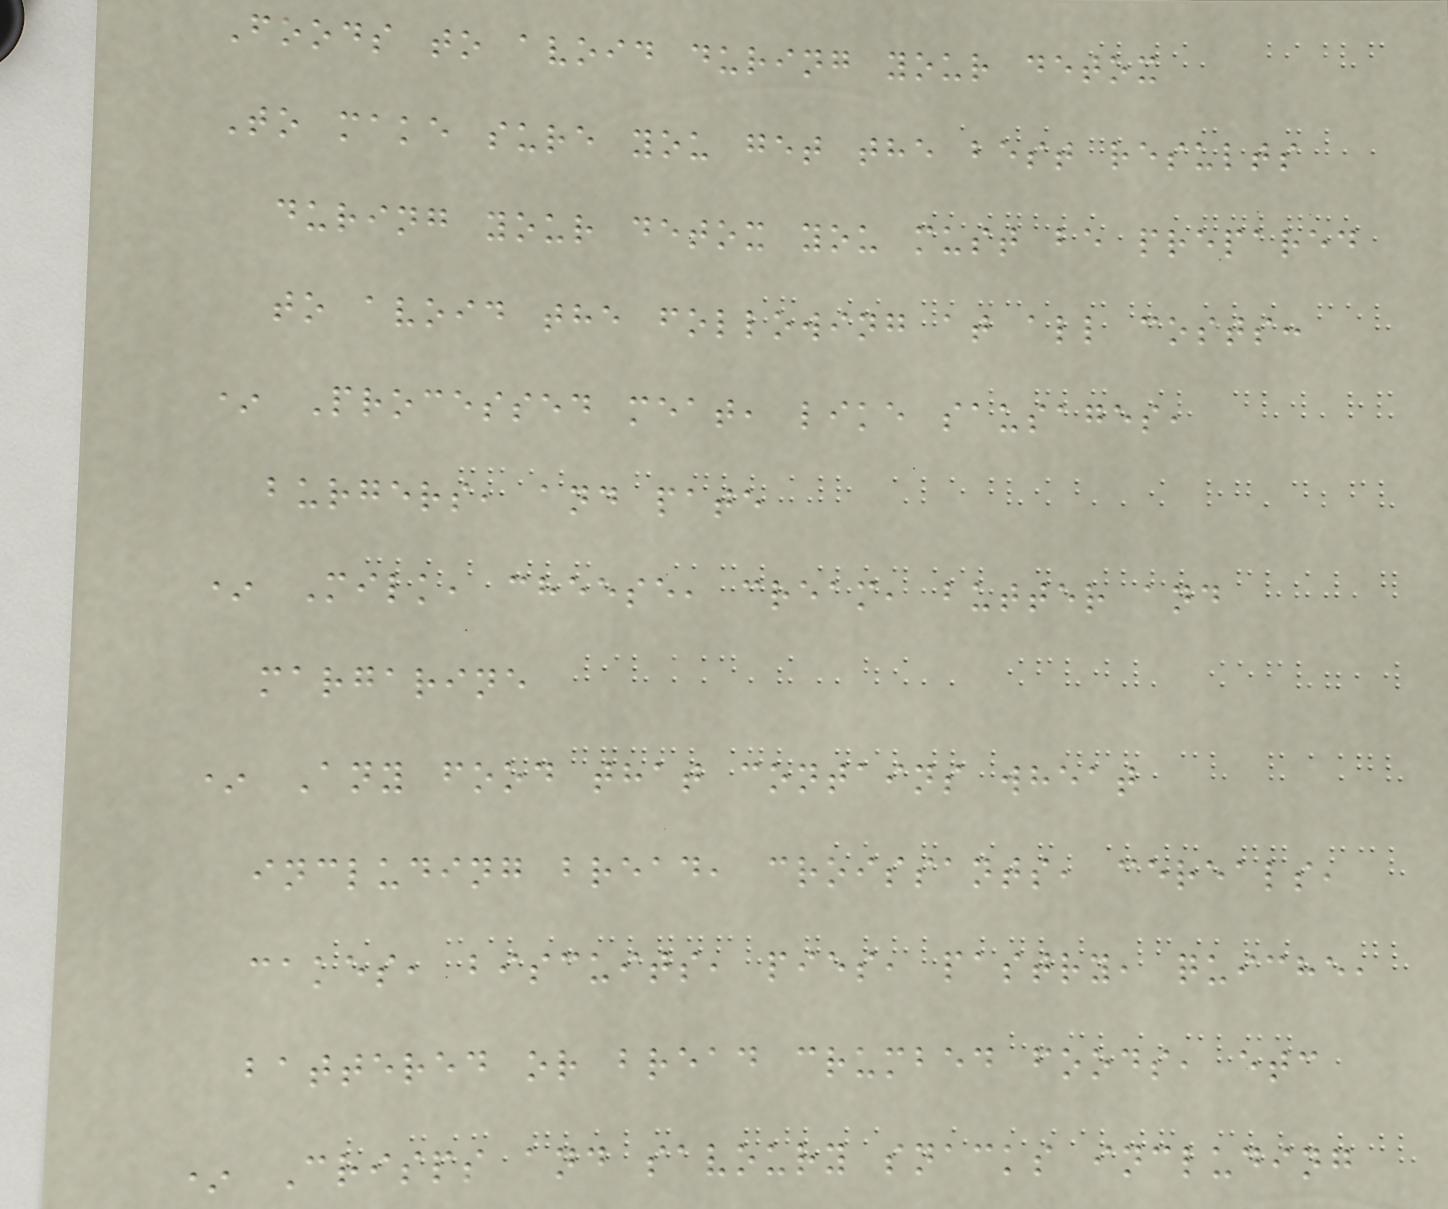Foods to avoid during your detox
To make sure you get the best results
during your detox you must be prepared
to avoid the following at all costs:
* Processed meat, like sausages,
burgers, and pate
* Milk, cheese, cream, butter and
margarine
* Any food that contains wheat
including bread, croissants, cereals,
cakes, biscuits, pies, pastry, quiche,
battered or bread crumbed foods, etc
* Crisps and savoury snacks including
